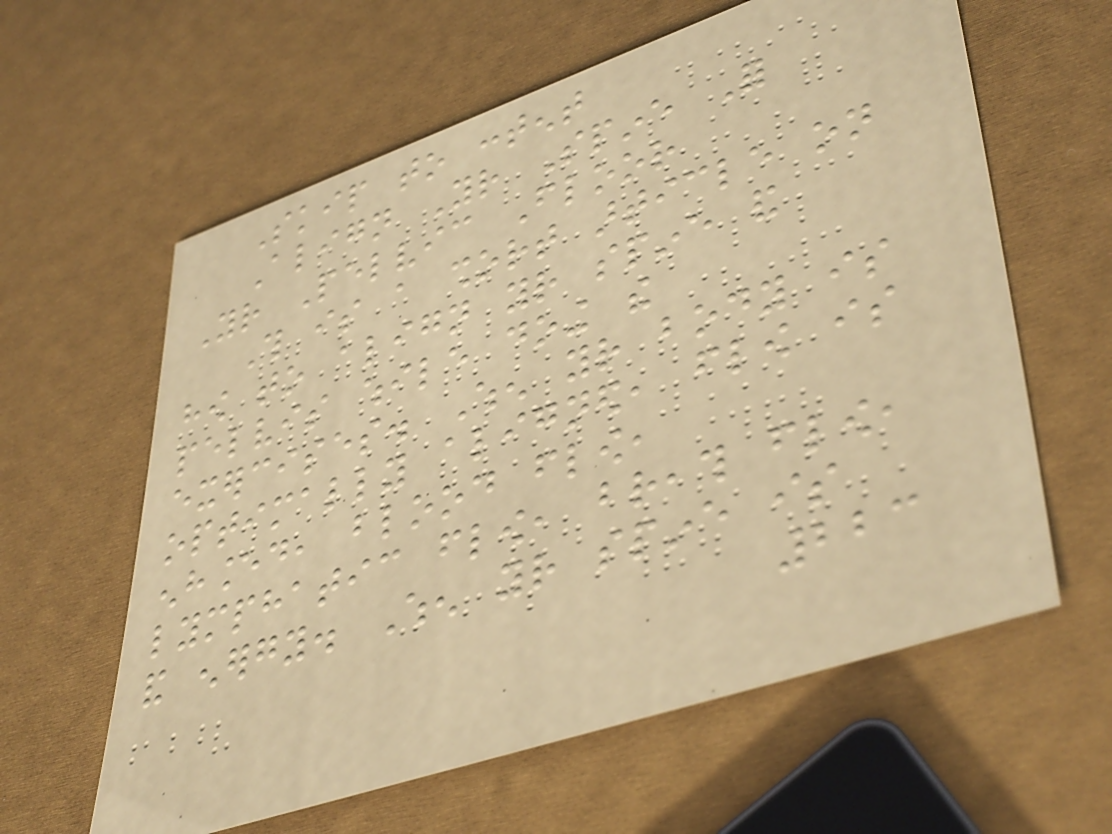Skip to content
Align Your Spine For
Your Pelvic Floor
This is a short article on
how to align your spine and
pelvis while doing the
exercises. When your body is
optimally aligned, flow is
enhanced, blood flow,
lymphatic flow, breath flow,
and energy. When your spine is
223
